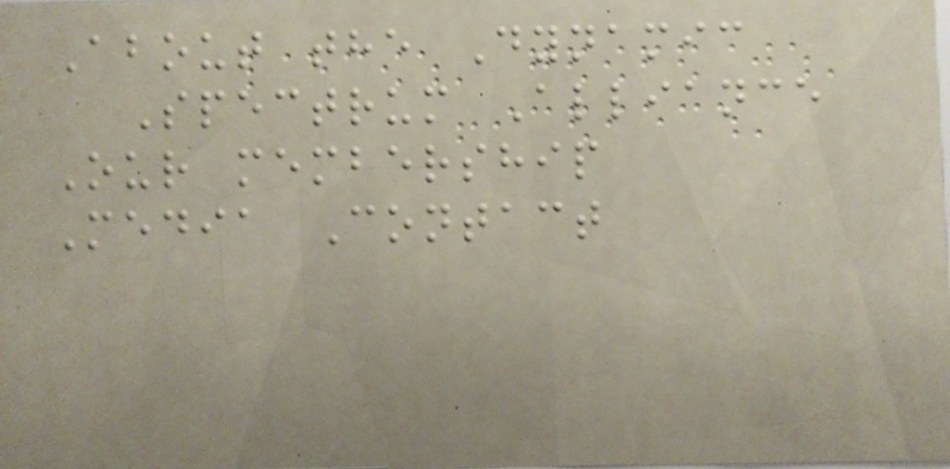About the Dynamic
Spectrum Alliance
Our membership
Media Contact
